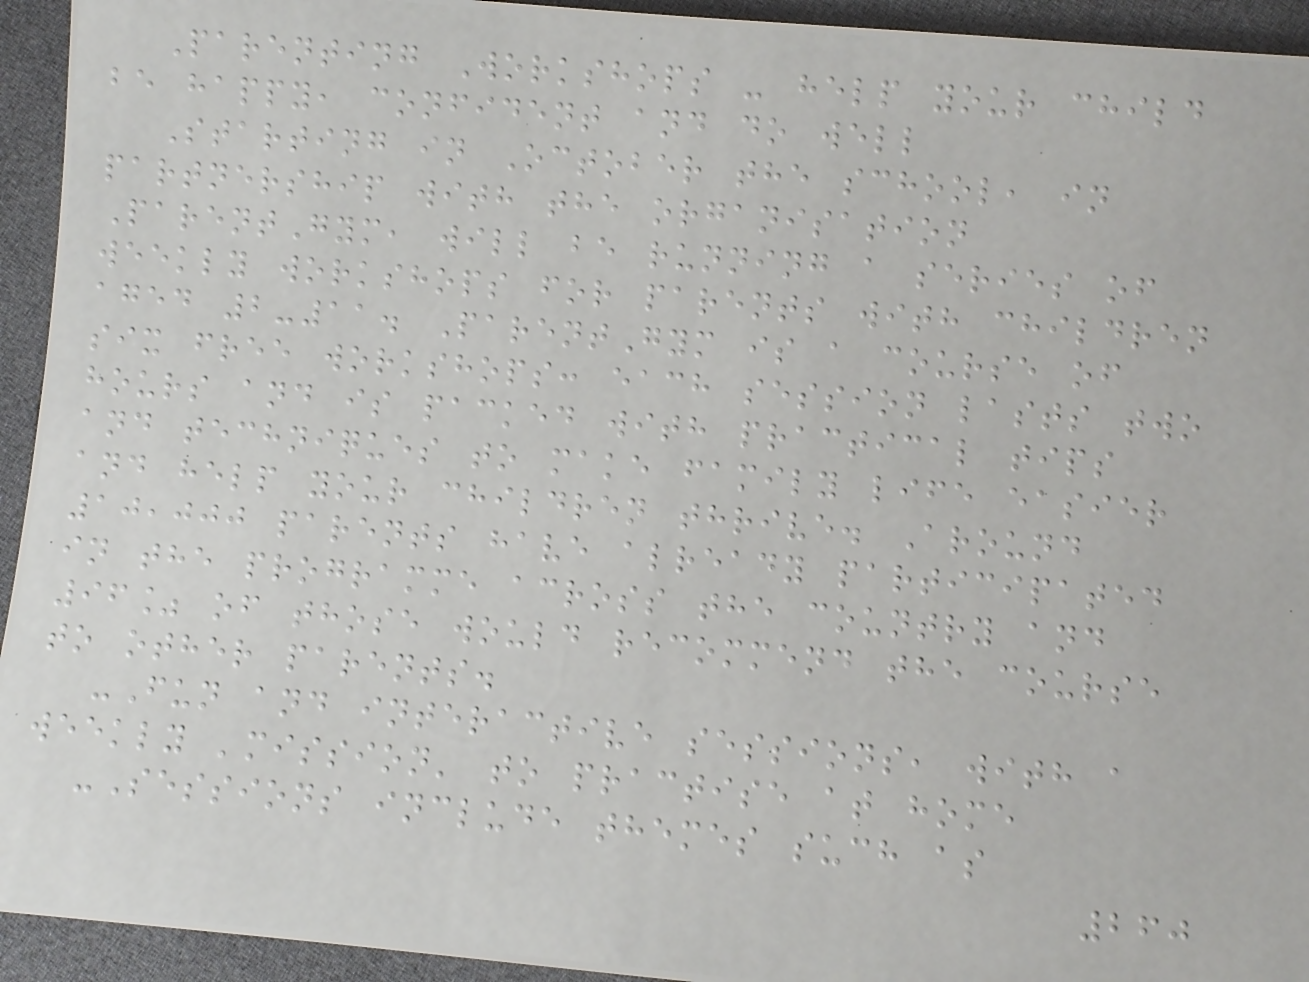Parenting Workshops - help your child
be happy, confident and do well
Starting in October the school, in
partnership with the organisation
ParentGym, will be running a series of
weekly workshops for parents with children
aged 2-11. ParentGym is a course of
six free workshops: each session lasts two
hours and is packed with practical tips
and techniques to make family life easier
and help your children thrive. Around
10,000 parents have already participated
in the programme across the country and
96% of those would recommend the course
to other parents.
-Fun and interactive sessions, with a
weekly 'mission' to practise at home
-Sessions include themes such as
260
